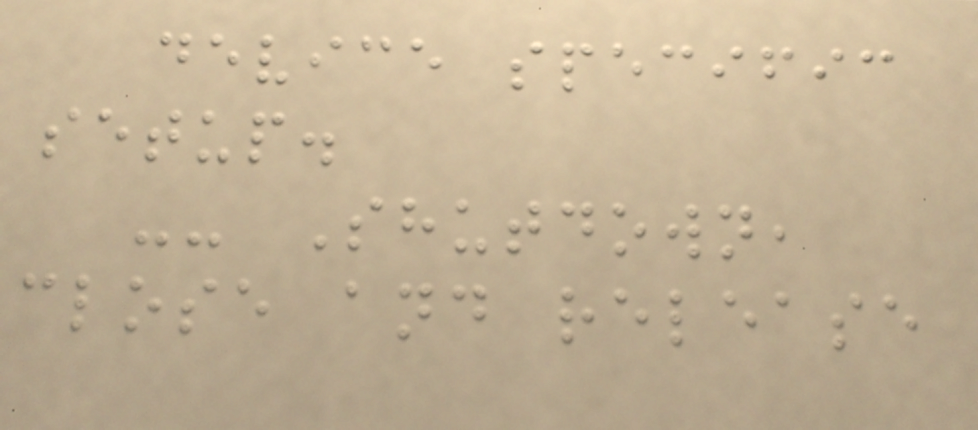device specific
setup.
-- Shutdown,
close and release
